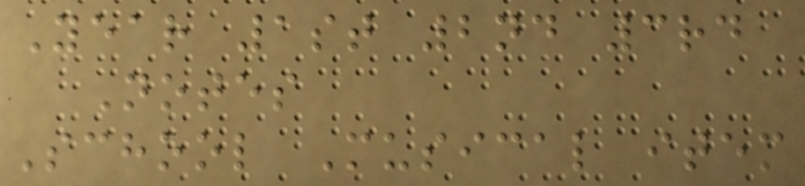Year 1st 2nd 3rd
Notes
School Musical item
